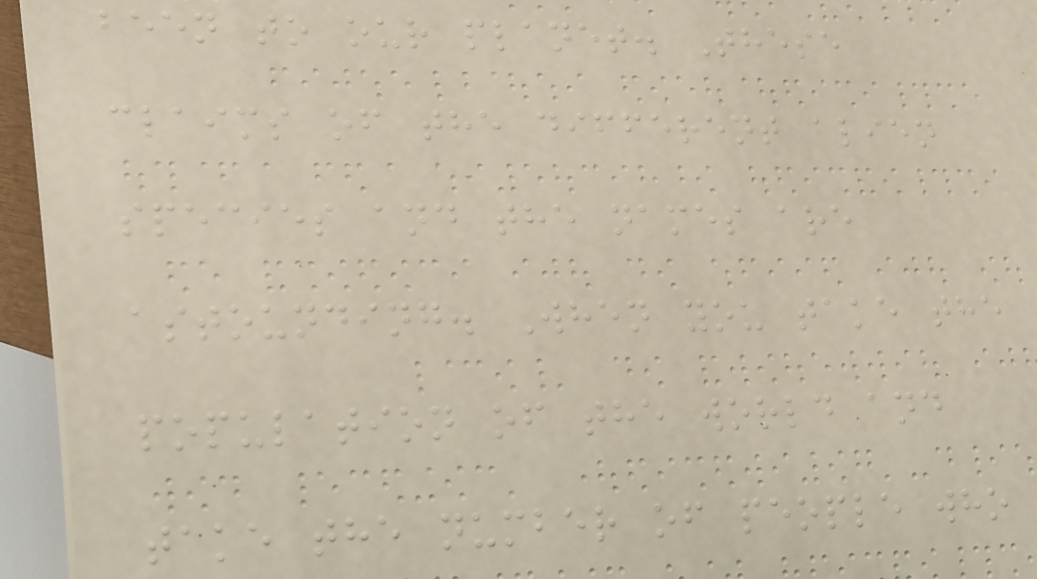been to our planet. These
claims of the different alien
species and the names are
astounding. When you take the
population of the world and
take the number of people who
